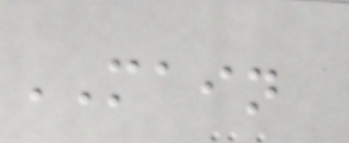MAIN
